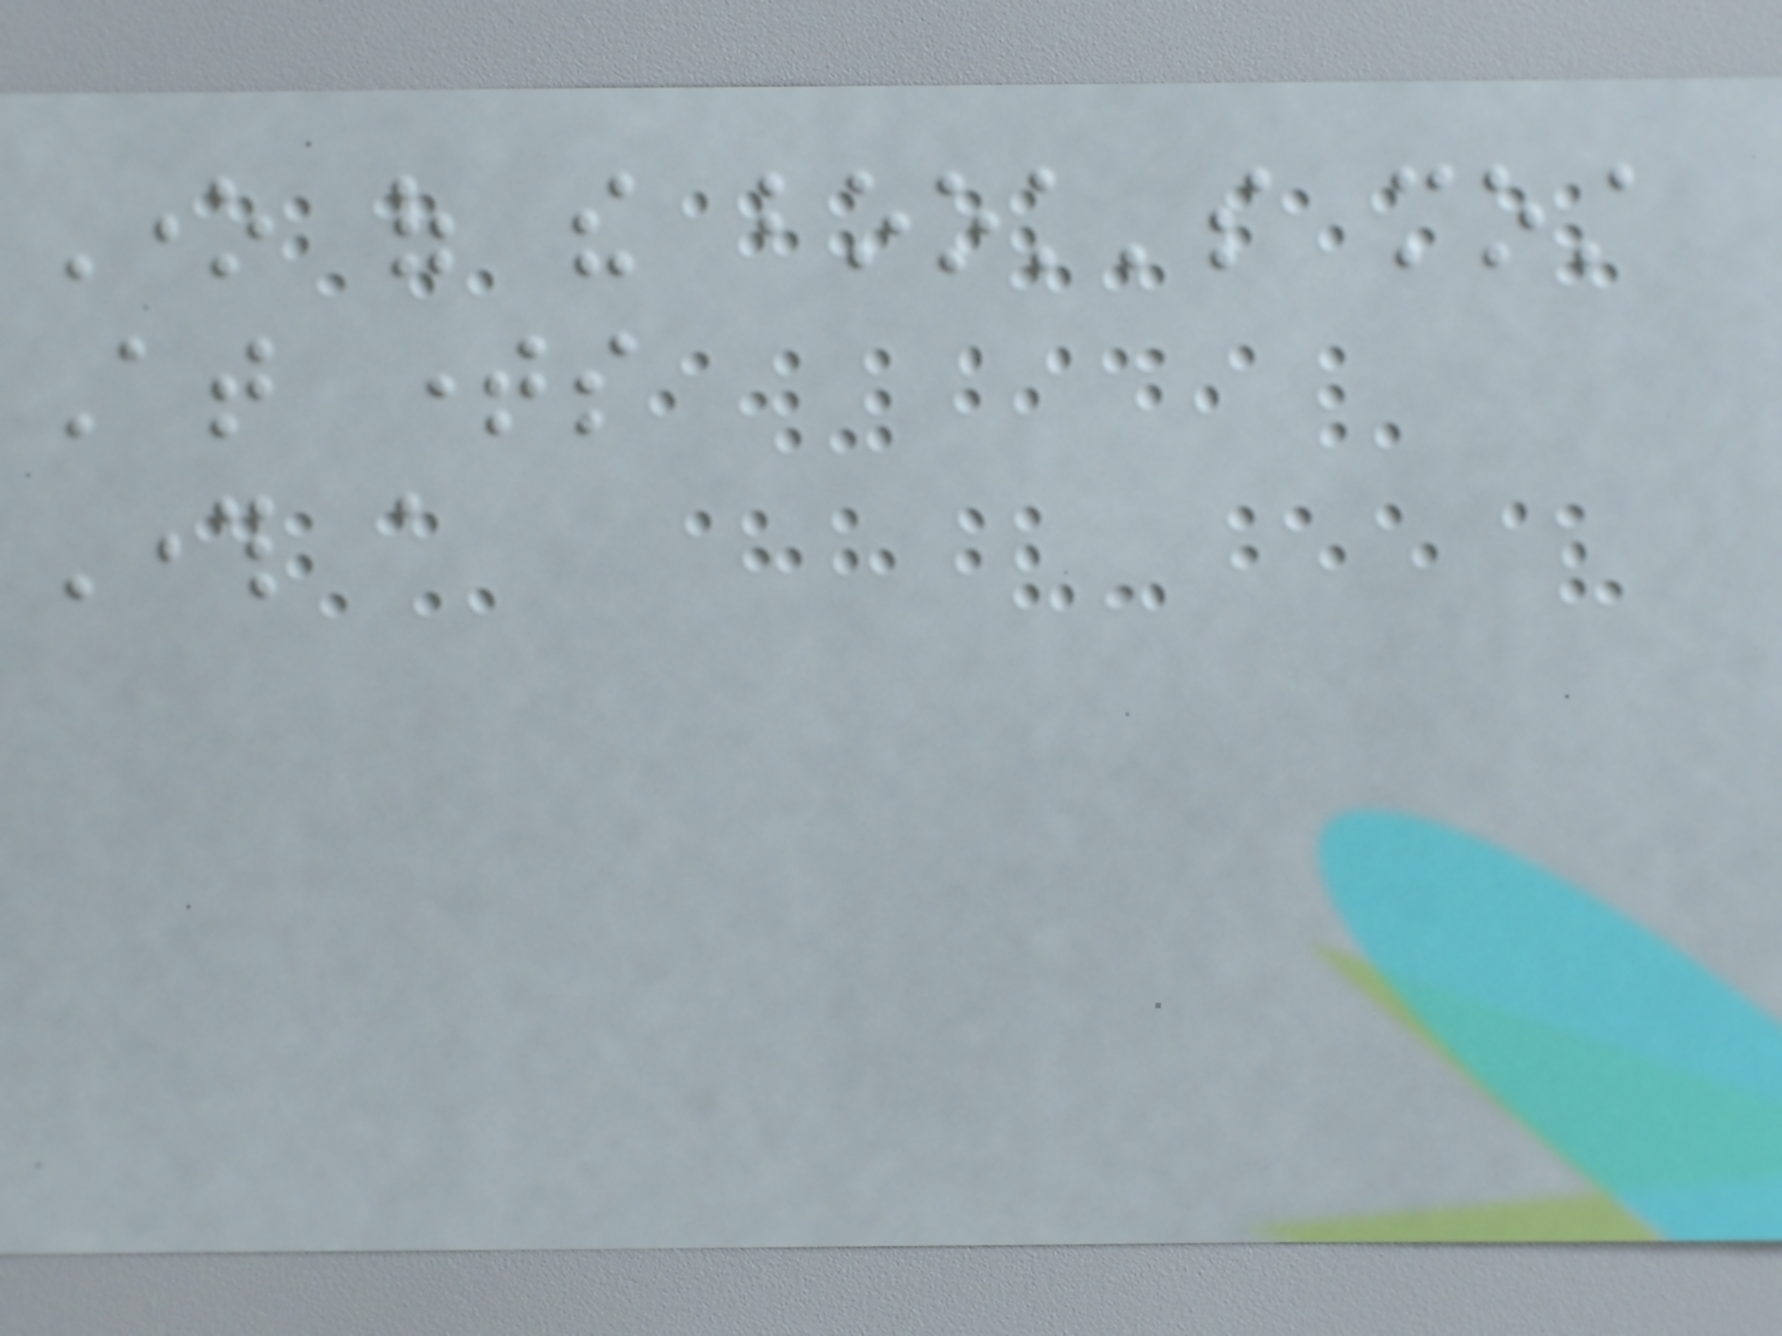One of the book's most
At times
Through a
